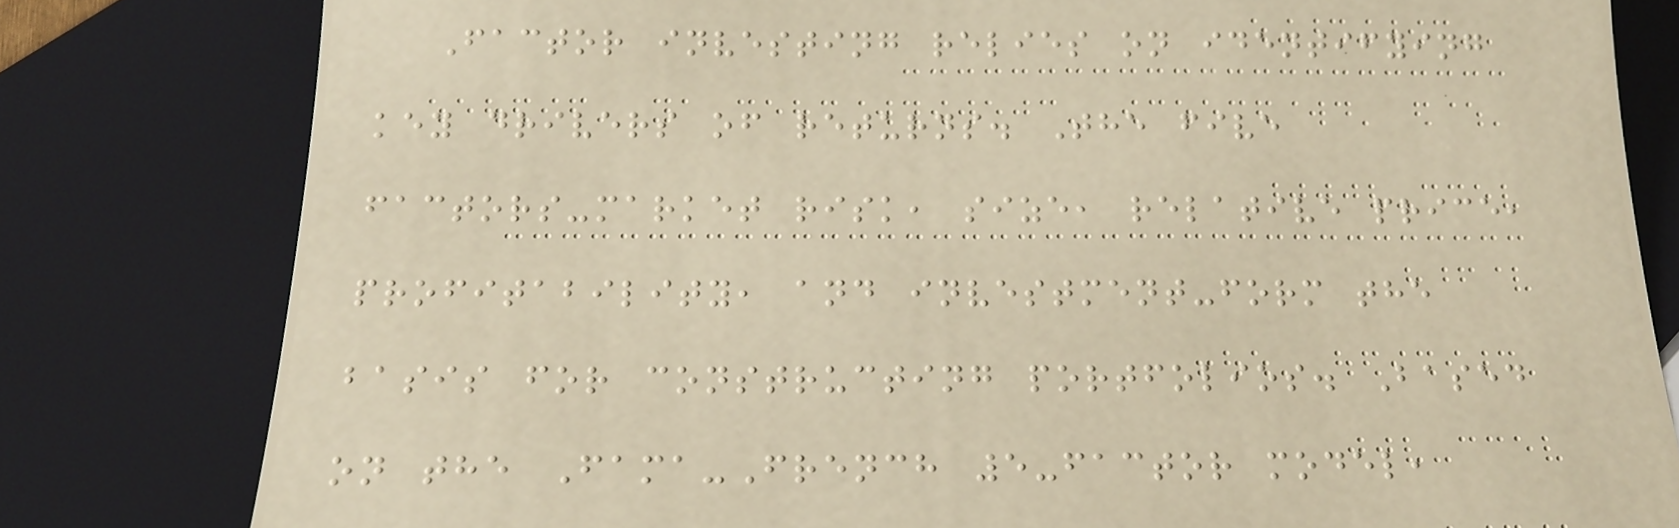Factor investing relies on identifying
key drivers of returns. The five
factors-market risk, size, relative price,
profitability, and investment-form the
basis for constructing portfolios. Based
on the Fama-French 5-factor model,
